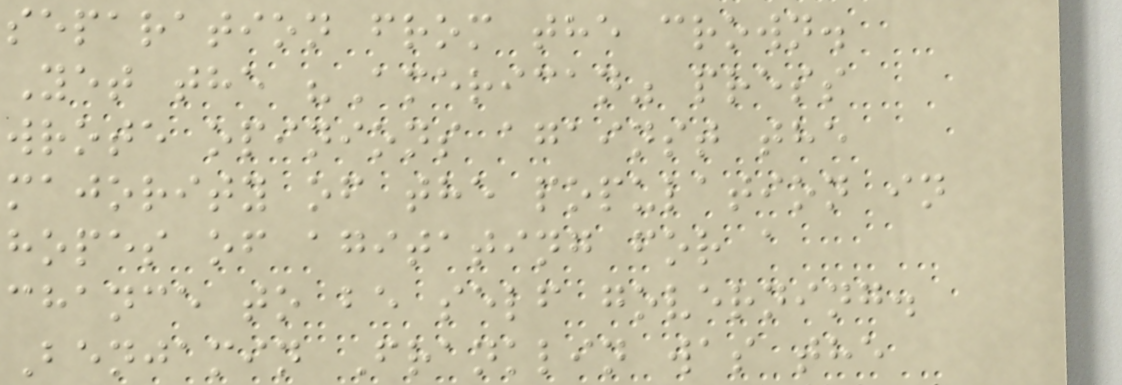separation from the crown.
Yet the "American" press
wrote opinions against the
majority of the population in
hopes of agitating for a
chance to be self governing.
Benjamin Franklin was the
